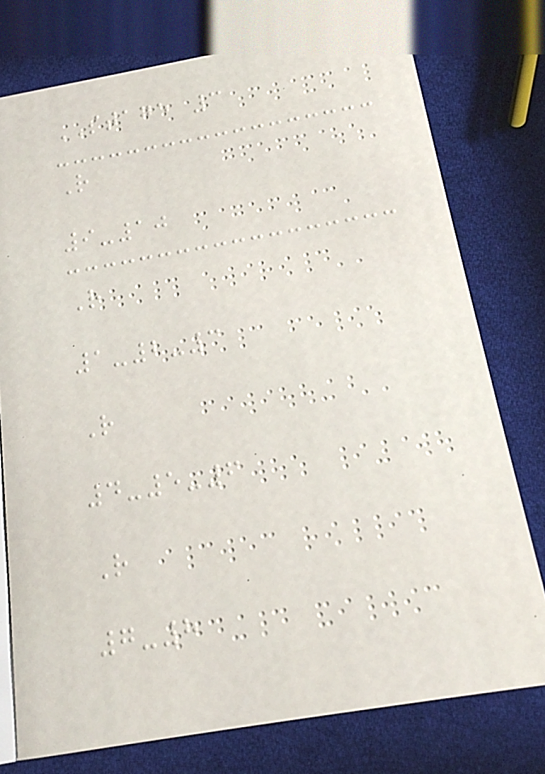STAGE 3
R
9-10
R
1-2-3
R
4-5-6
R
7-8
